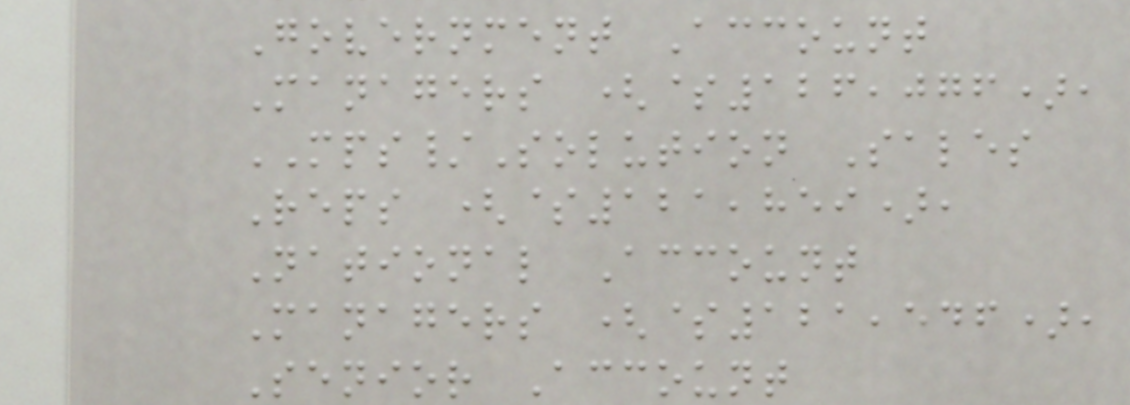Government Account
Managers ($126,076),
MPS/Solution Sales
Reps ($121,859),
National Account
Managers ($121,546),
Senior Account
